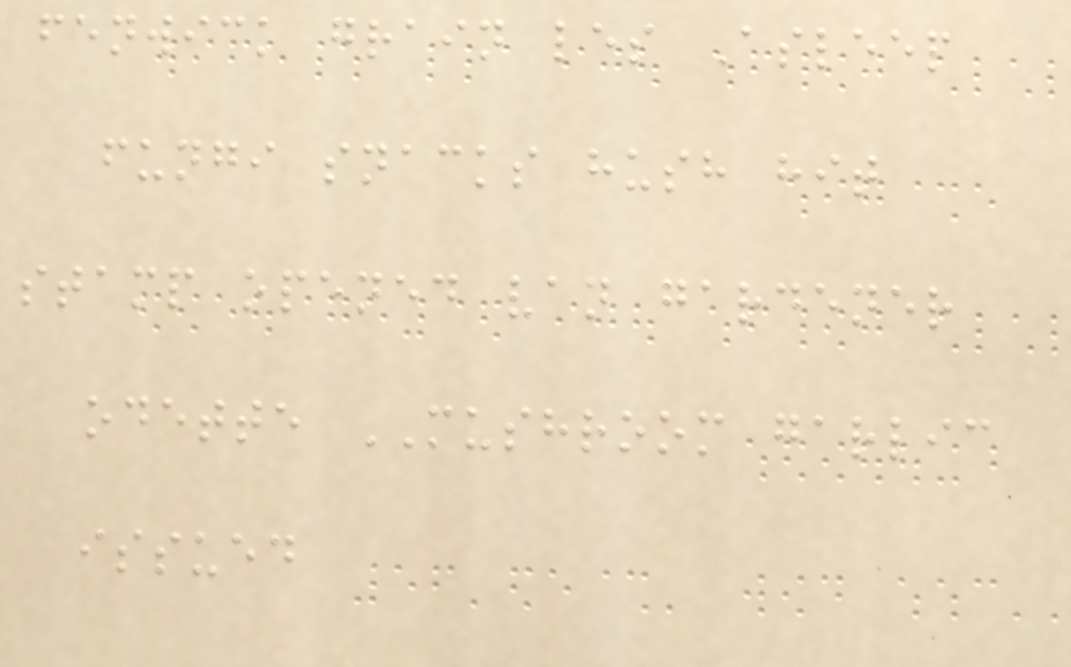fenwick grain les Asleep
fungi snacks hush hit
stamp opened van gardener
odette MUSHROOM garlic
issued
